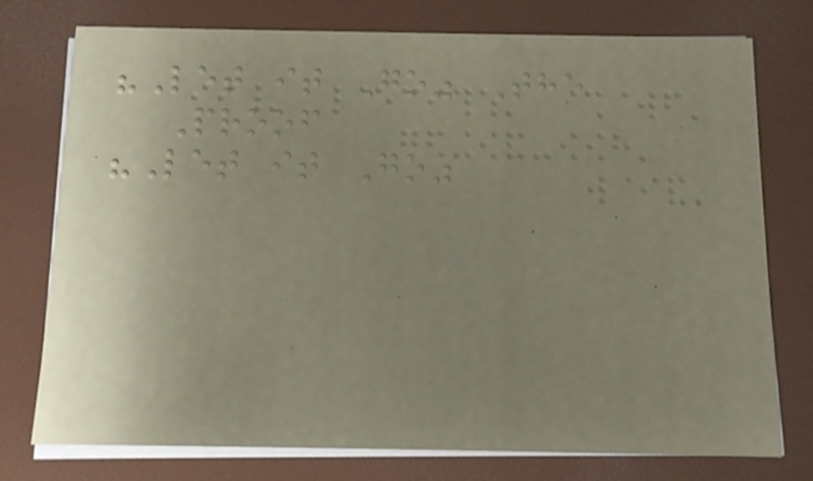"Let it Go" The
Proof
"Let it Go"
